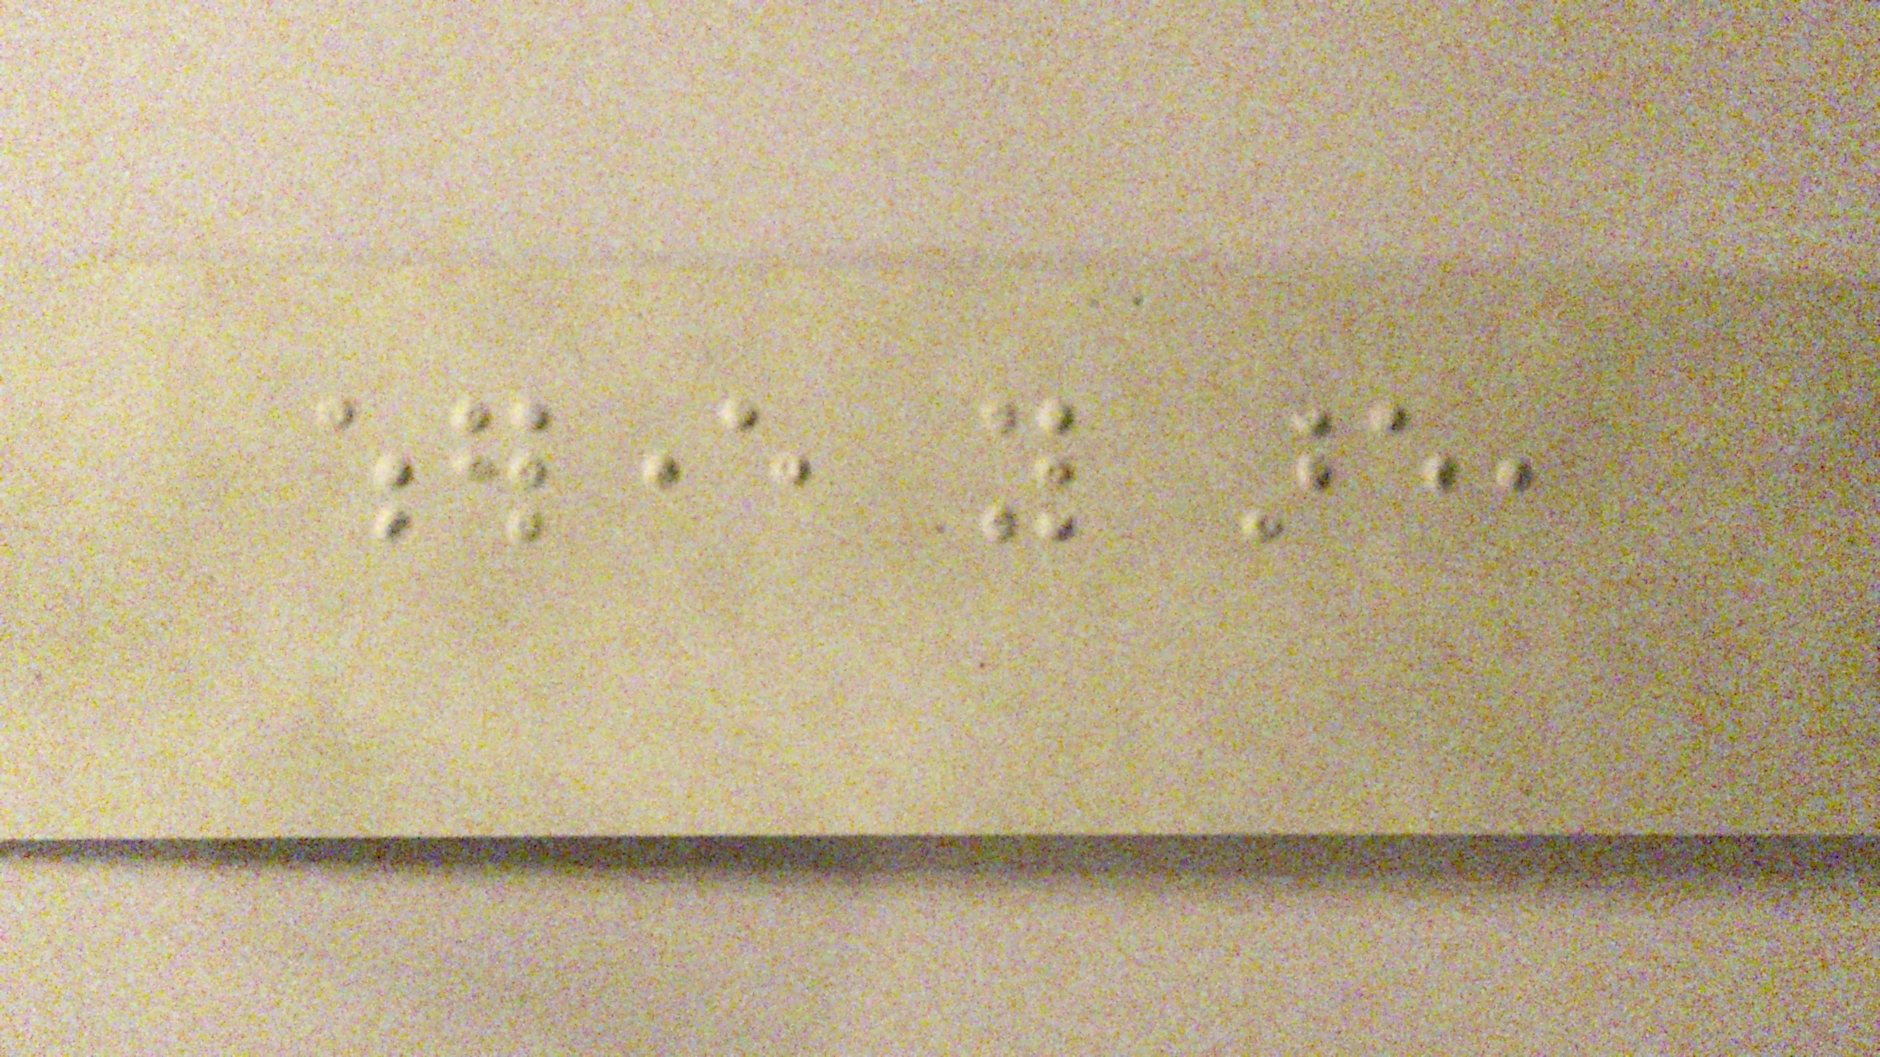wherever you are,
